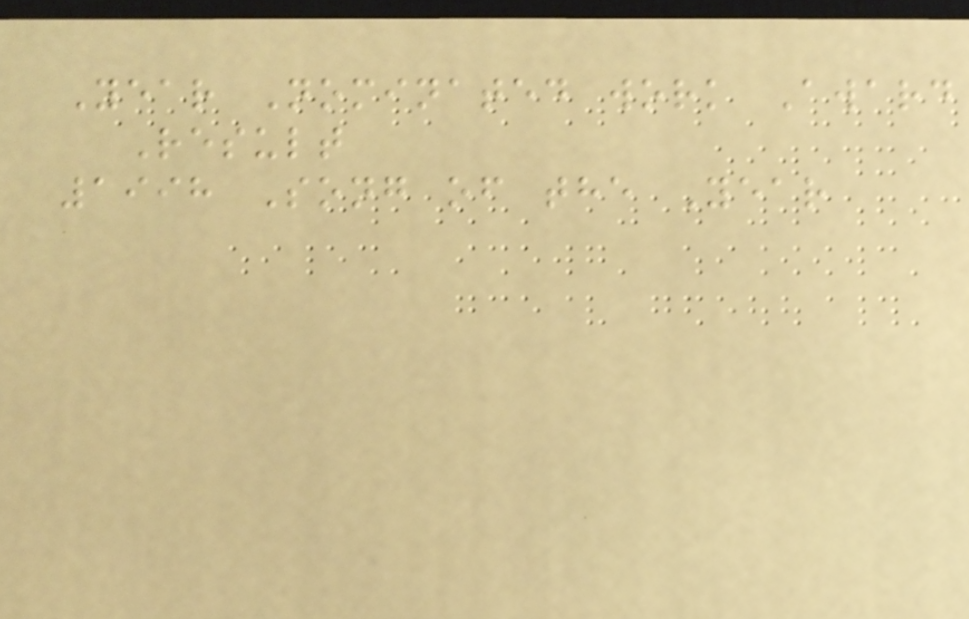Year Nominated work Award
Result
1998 Song of the Year
